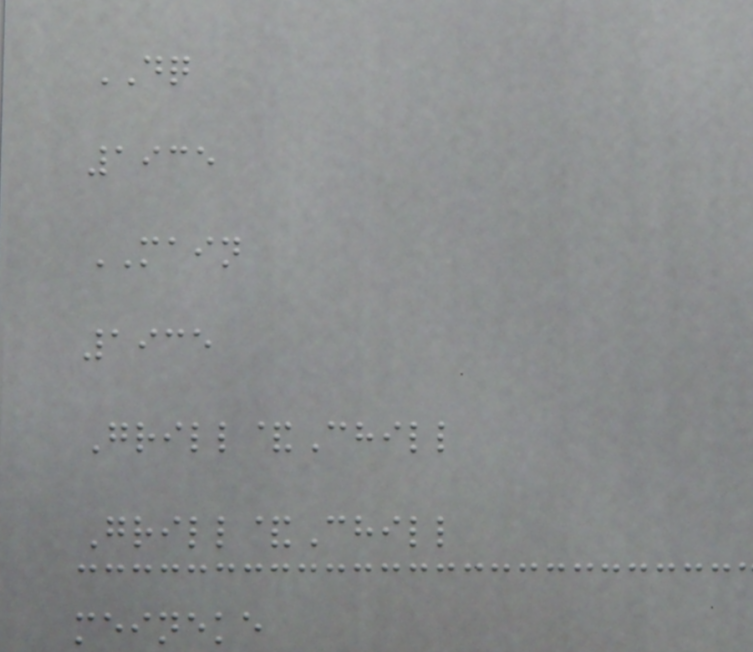DQ
1935
MAIN
1935
Grill&Chill
Grill&Chill
meineke
